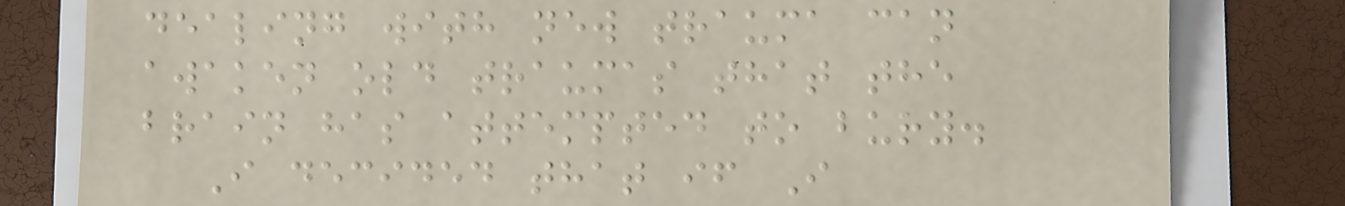dealing with new trauma can
awaken old traumas that the
brain has attempted to bury.
I decided that if I
